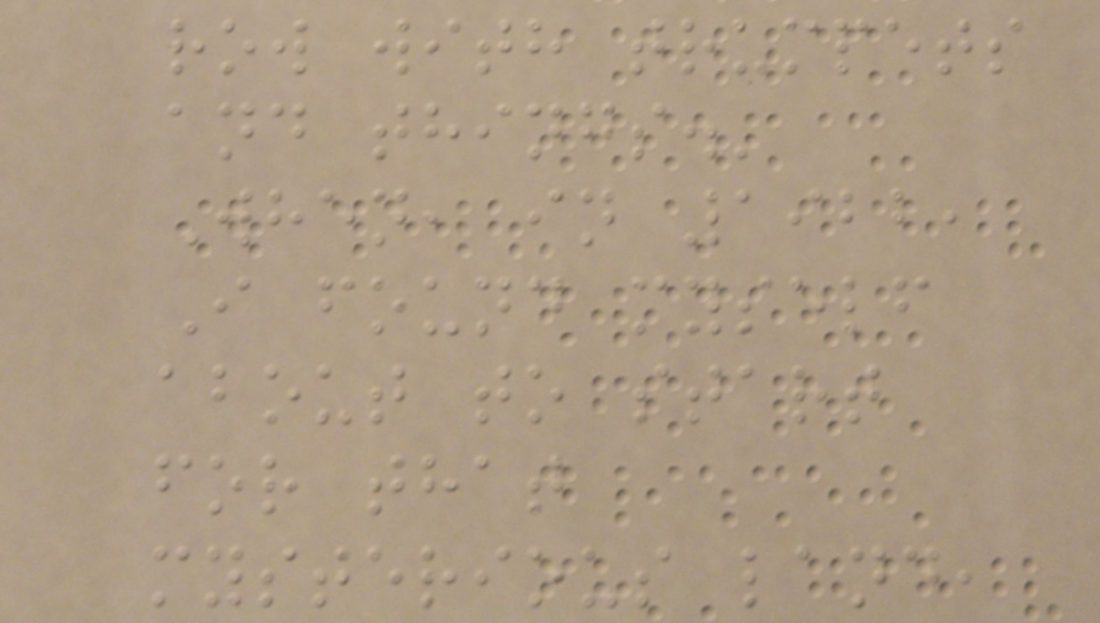row with trumpets
and things.'
When, in 1922,
I found myself
about to start
for that
mysterious land,
